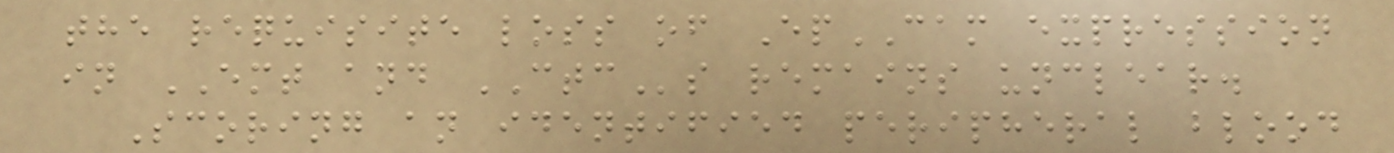the requisite loss of EpCAM expression
in EMT and CTCs remains unclear.
Scoring an identified peripheral blood
